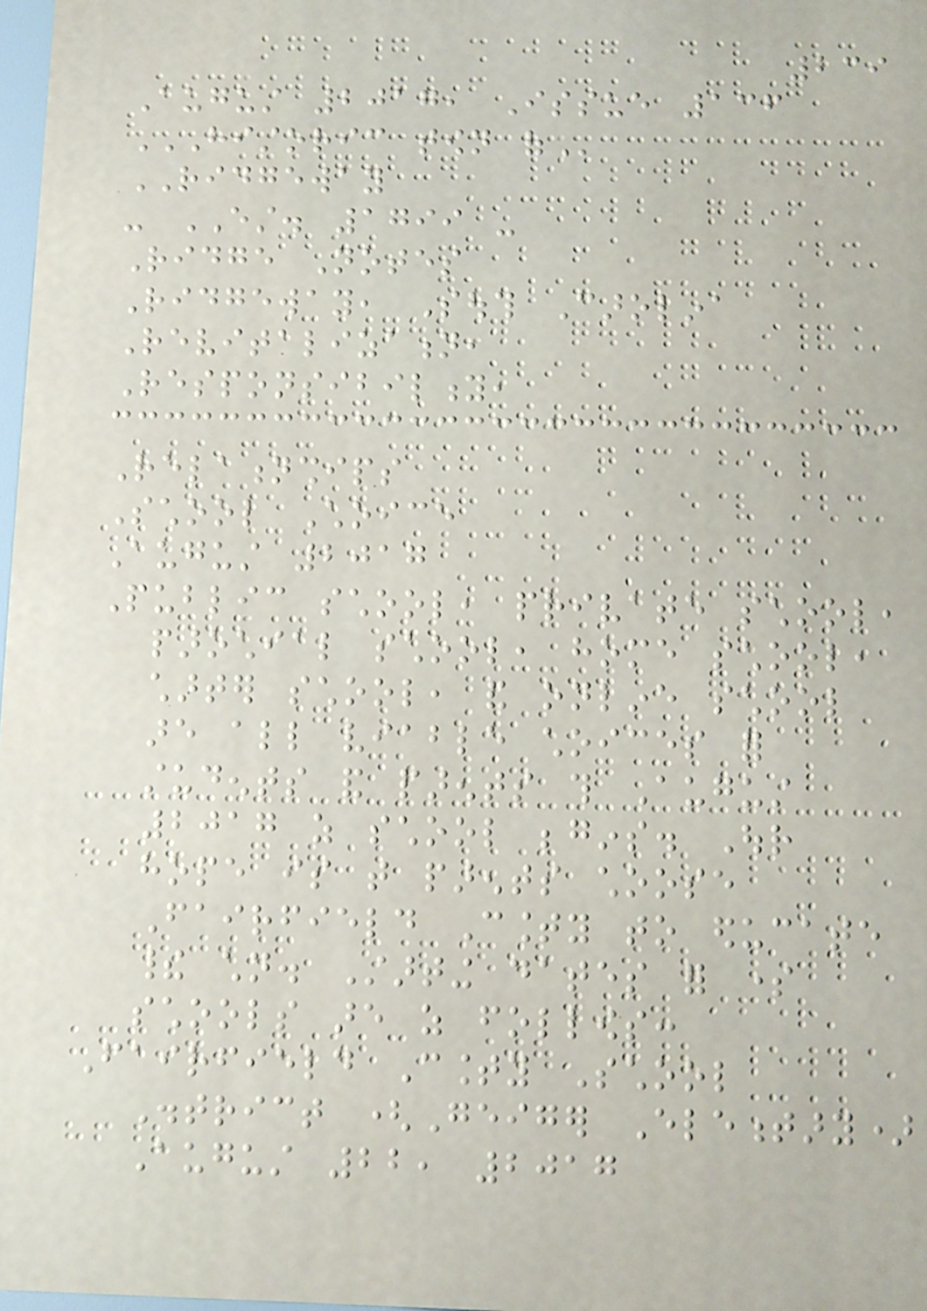239
August 2017, Issue 136
HISTORIC TOWN OF
RIDGEWAY
- EST. 1799 -
Ridge Notes
Ridgeway, South Carolina
Revitalization,
Responsibility,
Relationships
School Choice
August 2017
Public school, private school,
parochial school, home school,
charter school, and online school
are all viable choices for
students and parents this August
2017 as school begins. Our
hope is that parents choose
Fairfield County to educate
their children. Starting dates for some
schools are as follows:
Fairfield County School
District (Geiger Elementary)
August 22, 2017
